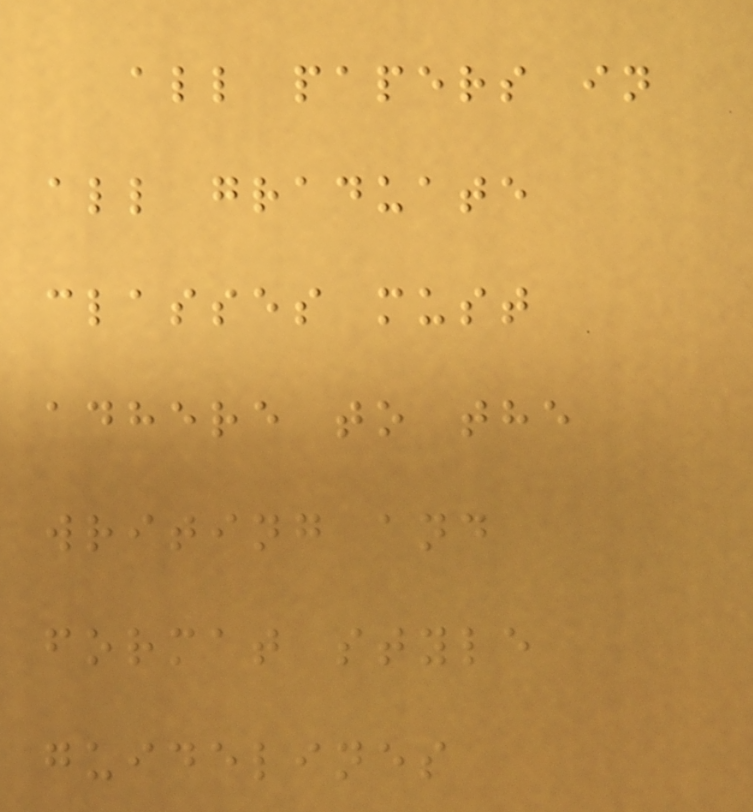all papers in
all graduate
classes must
adhere to the
writing and
format style
guidelines
